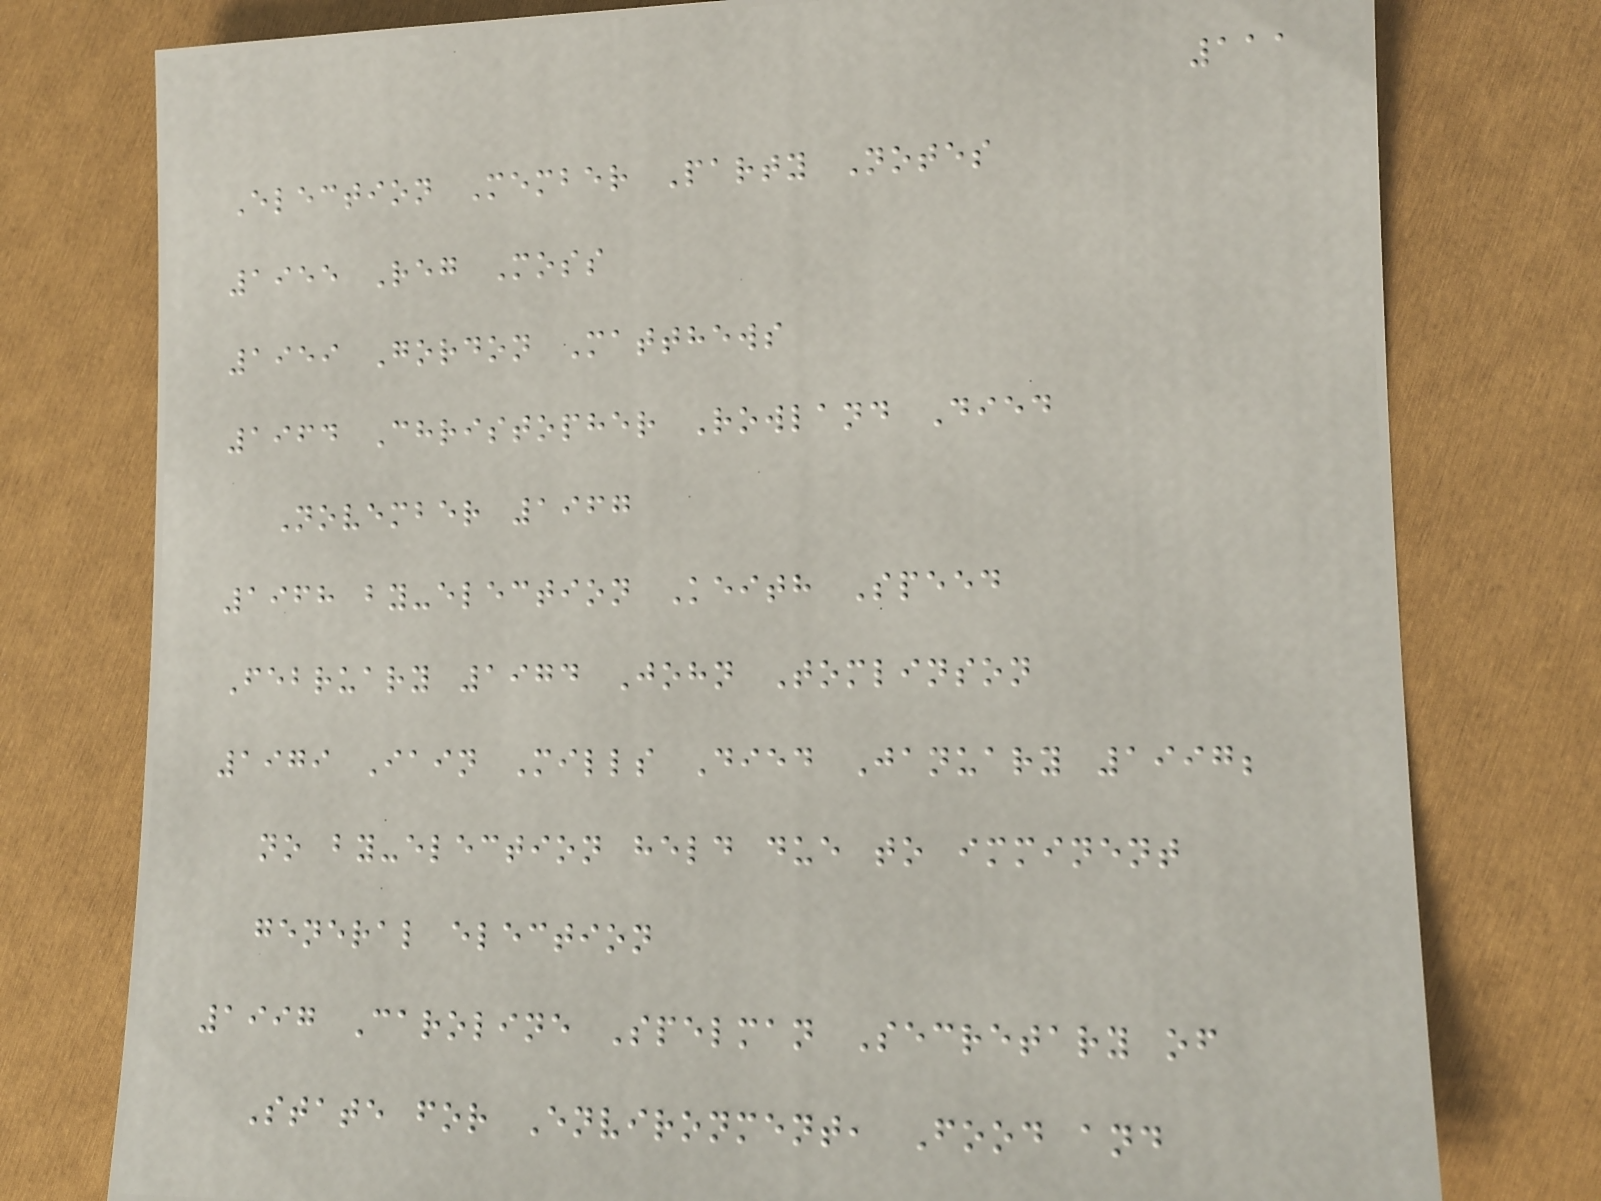111
Election Member Party Notes
1955 Reg Moss
1959 Gordon Matthews
1964 Christopher Rowland Died
November 1967
1968 by-election Keith Speed
February 1974 John Tomlinson
1979 Iain Mills Died January 1997;
no by-election held due to imminent
general election
1997 Caroline Spelman Secretary of
State for Environment, Food and
